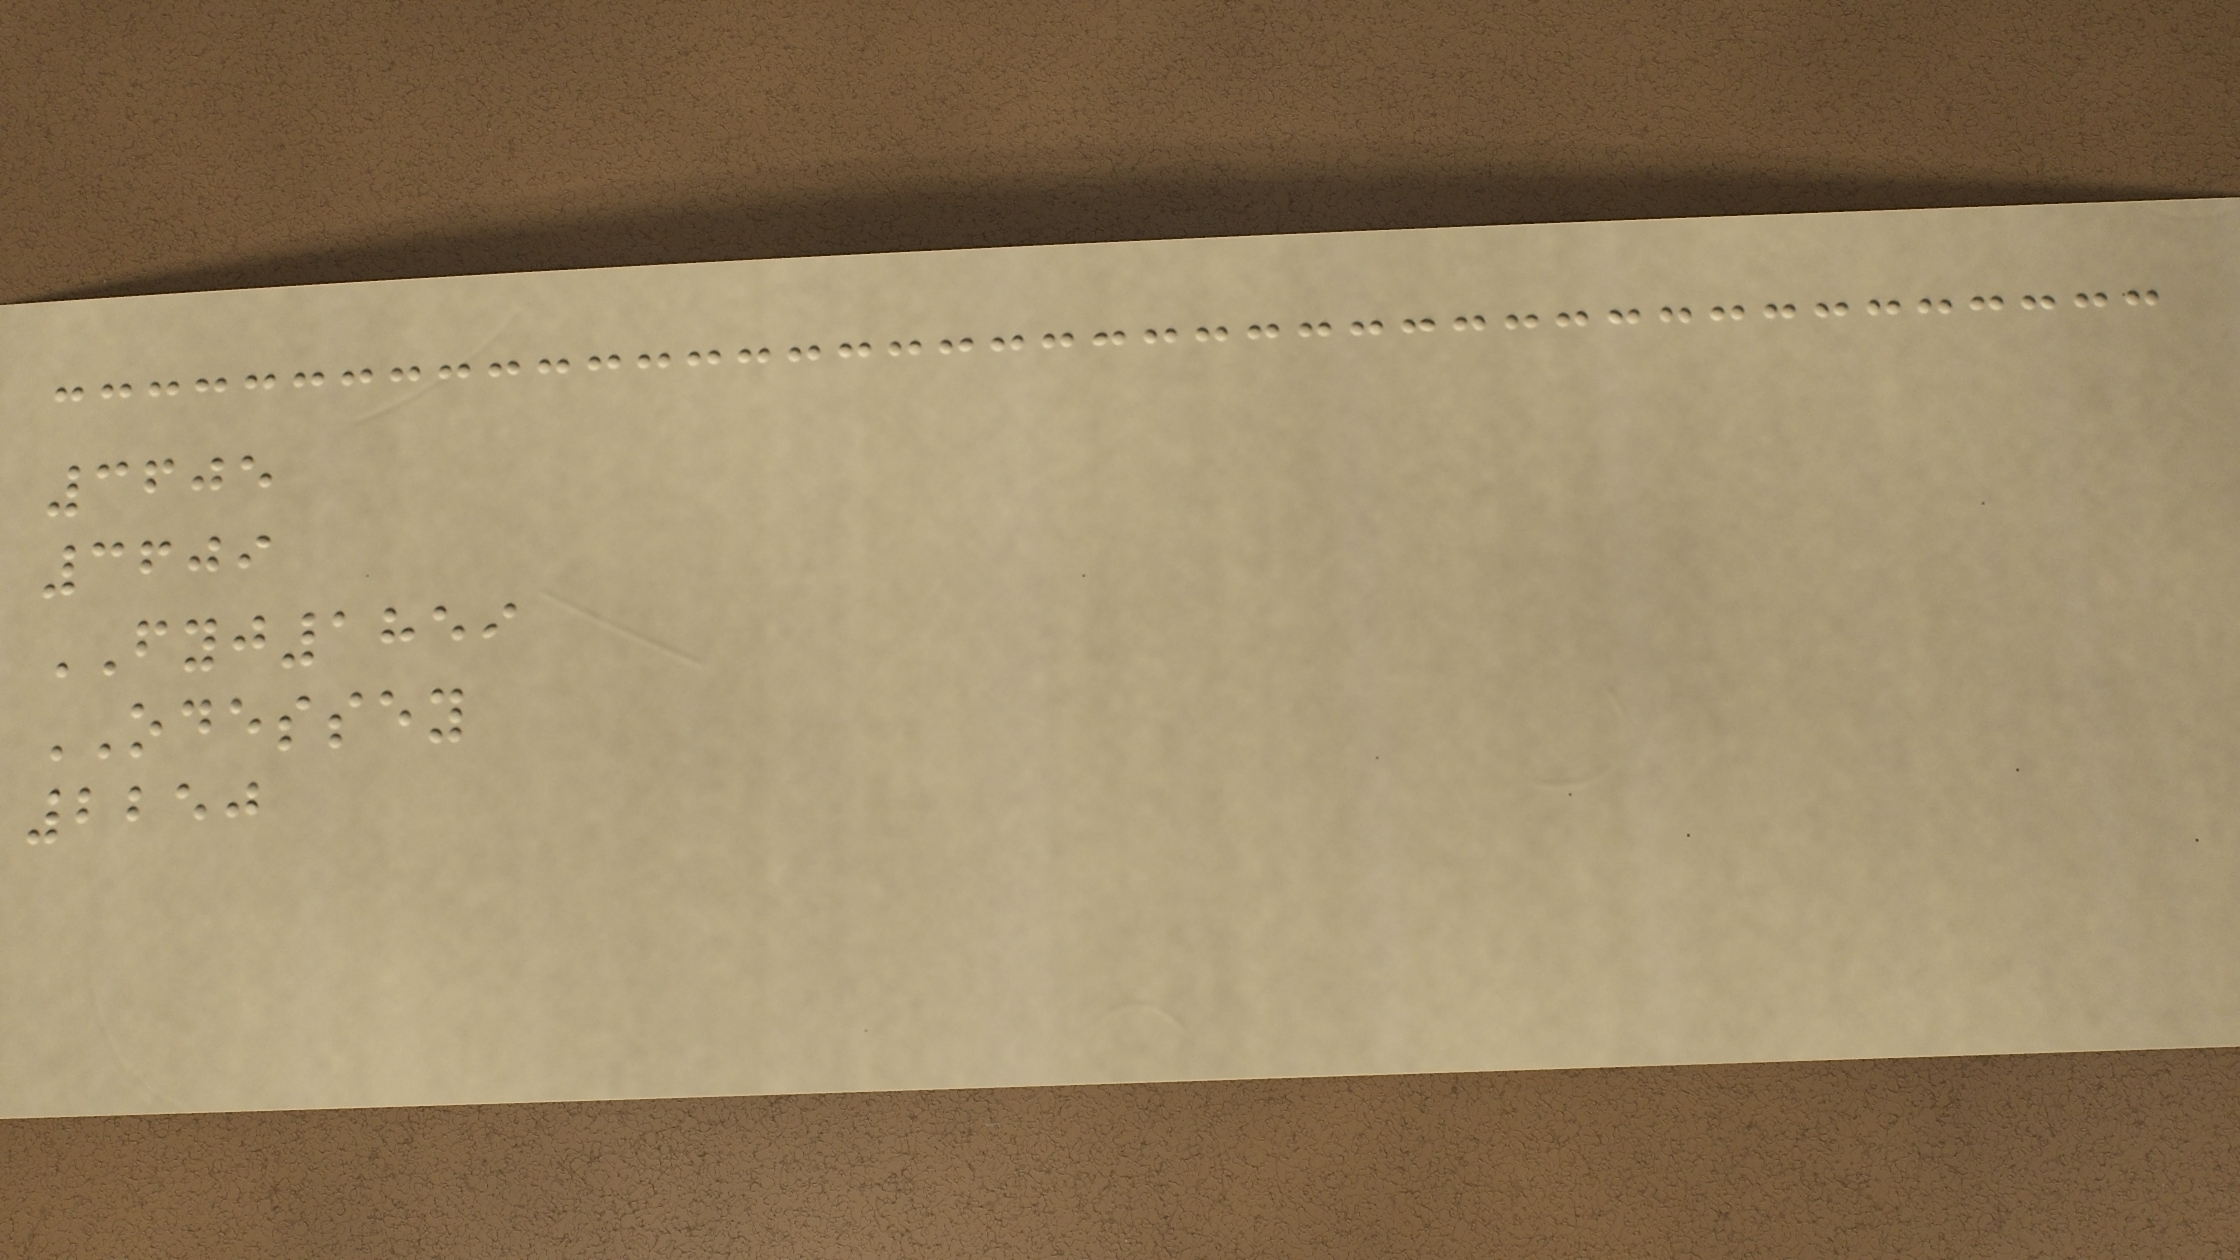3605
3609
FYJ1859
ODESSEY
2250
